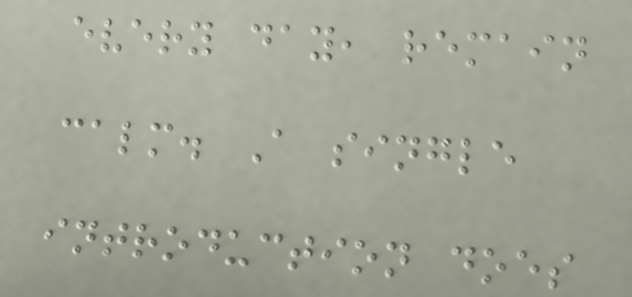every day, remain
calm. A single
introduction does
